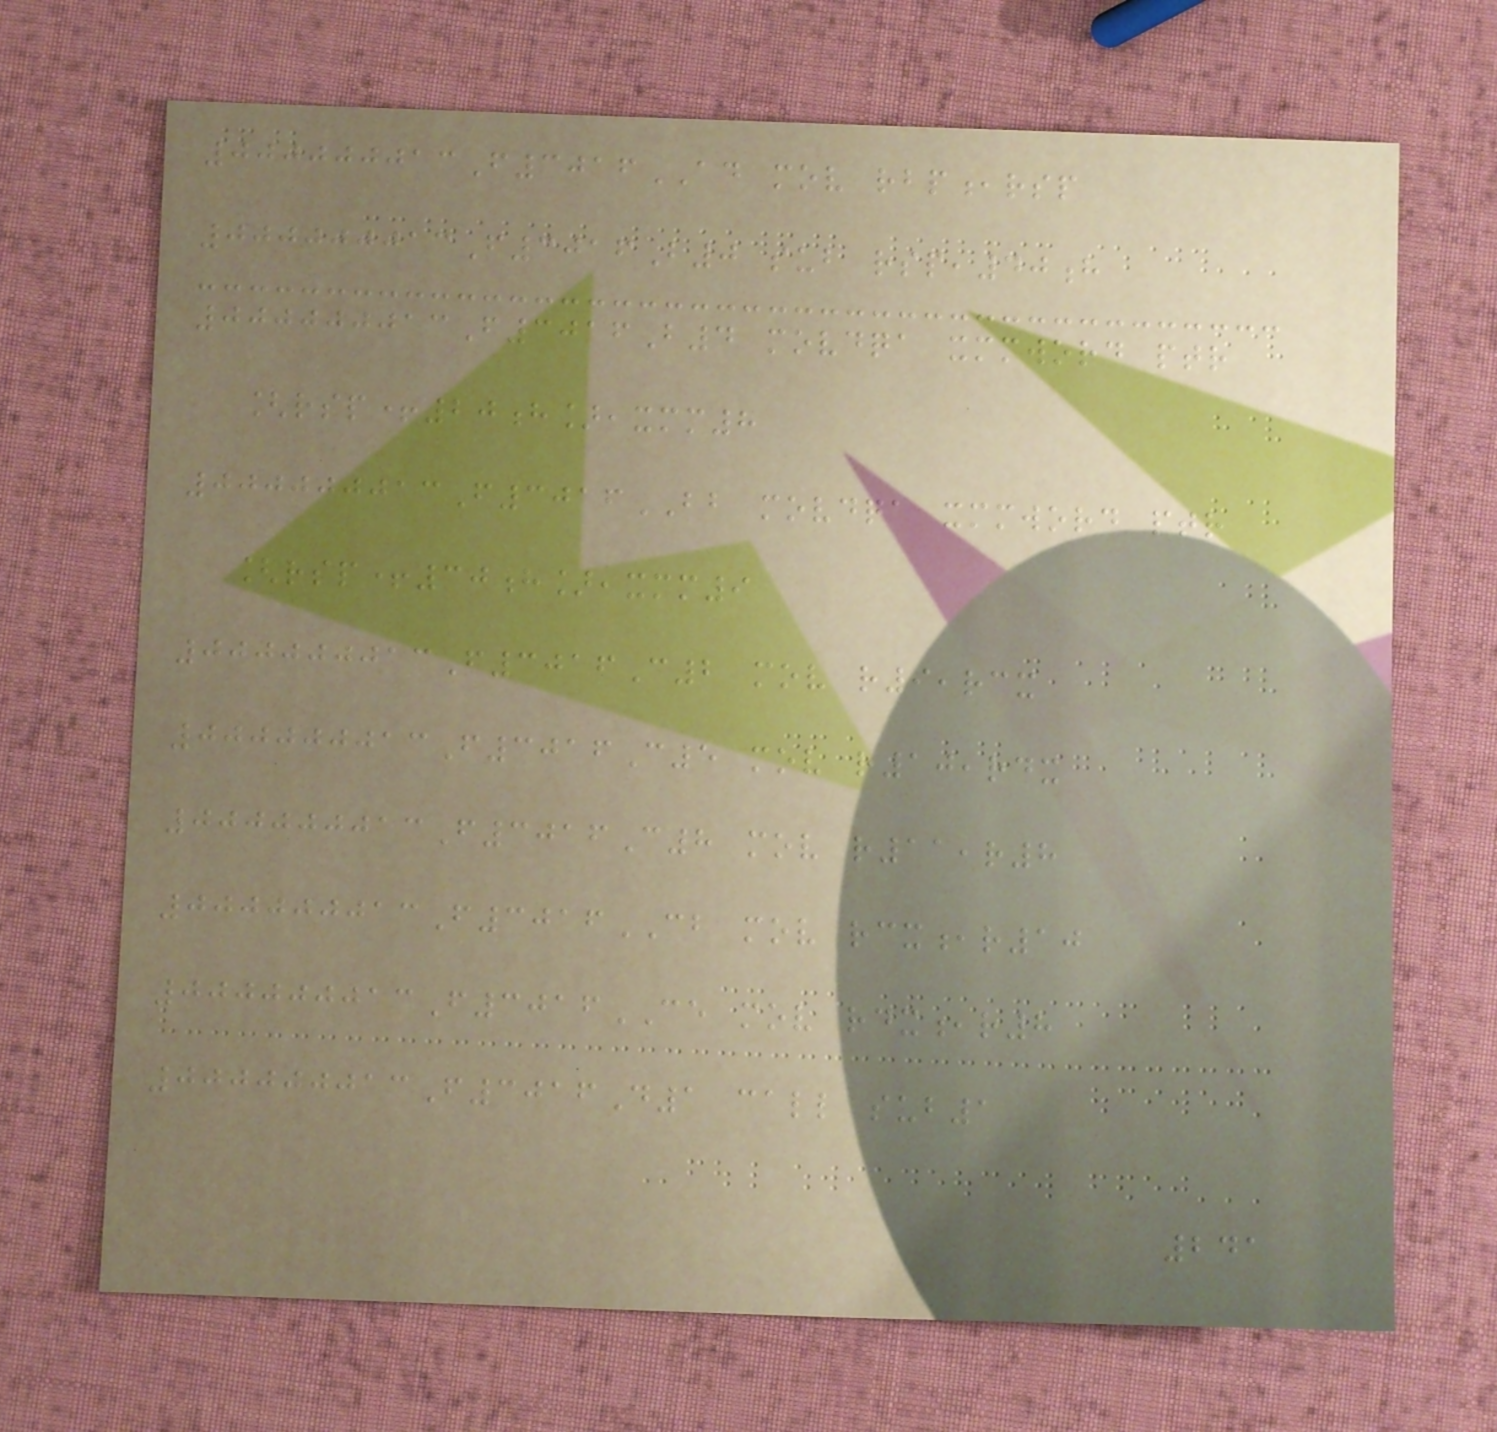000000013F3016AD mov rbp,rsp
000000013F3016B0 sub rsp,40h
000000013F3016B4 movdqa xmmword ptr
[rsp+20h],xmm8
000000013F3016BB movdqa xmmword ptr
[rsp+30h],xmm9
000000013F3016C2 mov r9,rcx
000000013F3016C5 mov r10,rdx
000000013F3016C8 mov r11,r8
000000013F3016CB mov rcx,r10
000000013F3016CE mov rdx,r8
000000013F3016D1 call sub1
241
